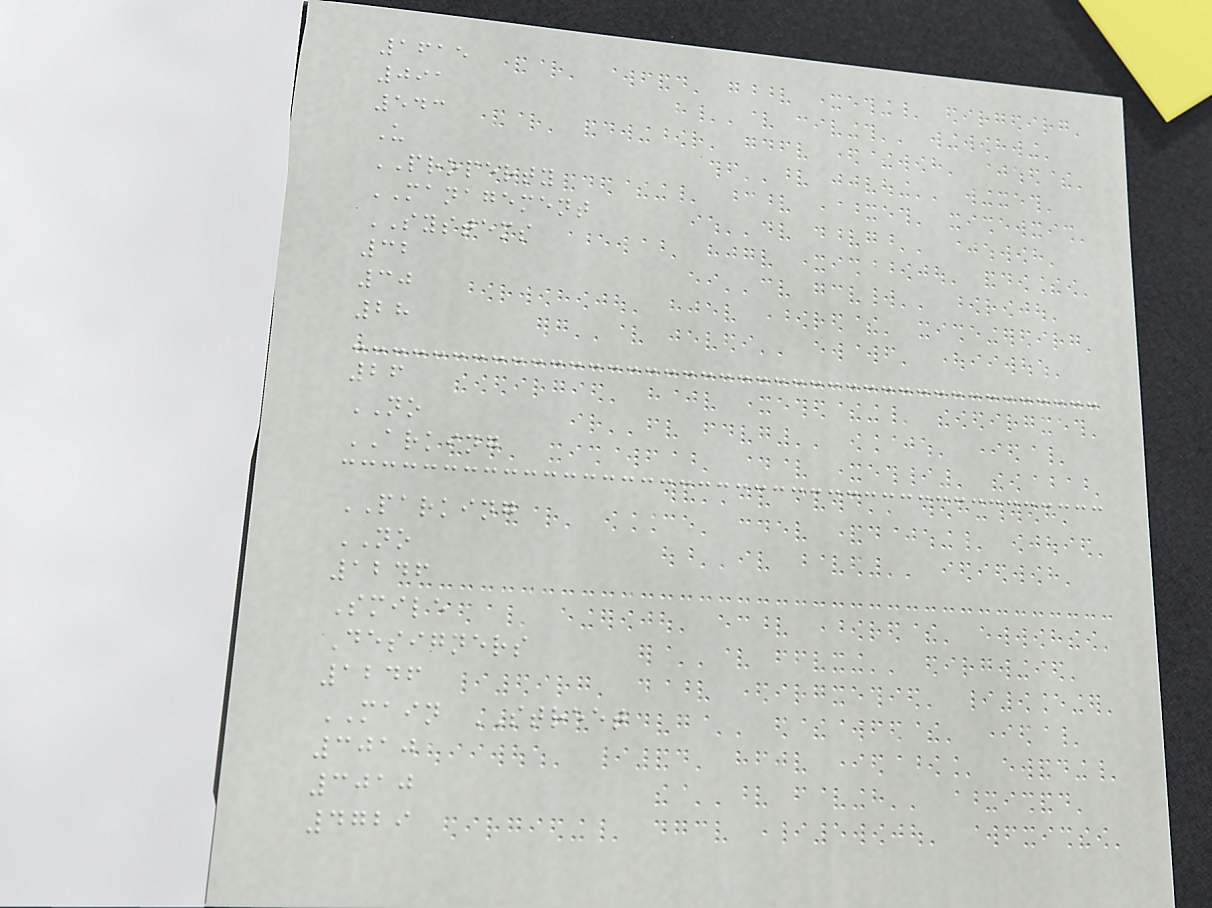1615
091
543
U
PROPERTY
MANAGEMENT
SYSTEMS
32
30
28
26
NO
ARKING
PARKING
NO
1246
Smile
Designers
1246
MAIN STREET
3010
3010
4729
